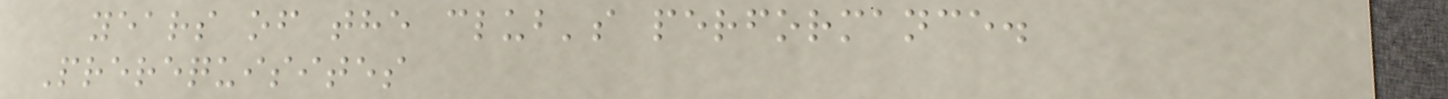years of the club's performance.
Prerequisites
